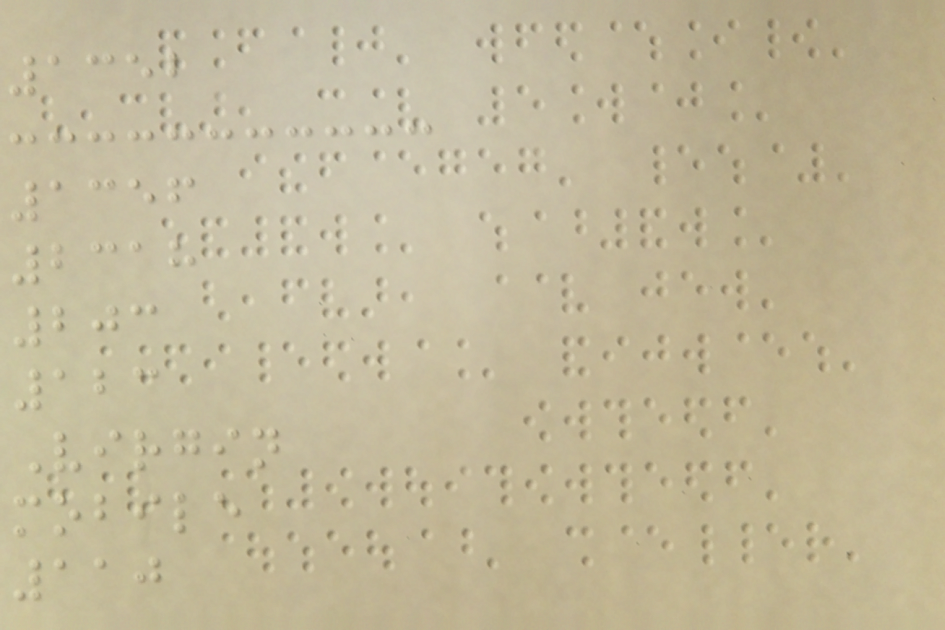1352
1356
2318
203
123
Virgin
mobile
110
